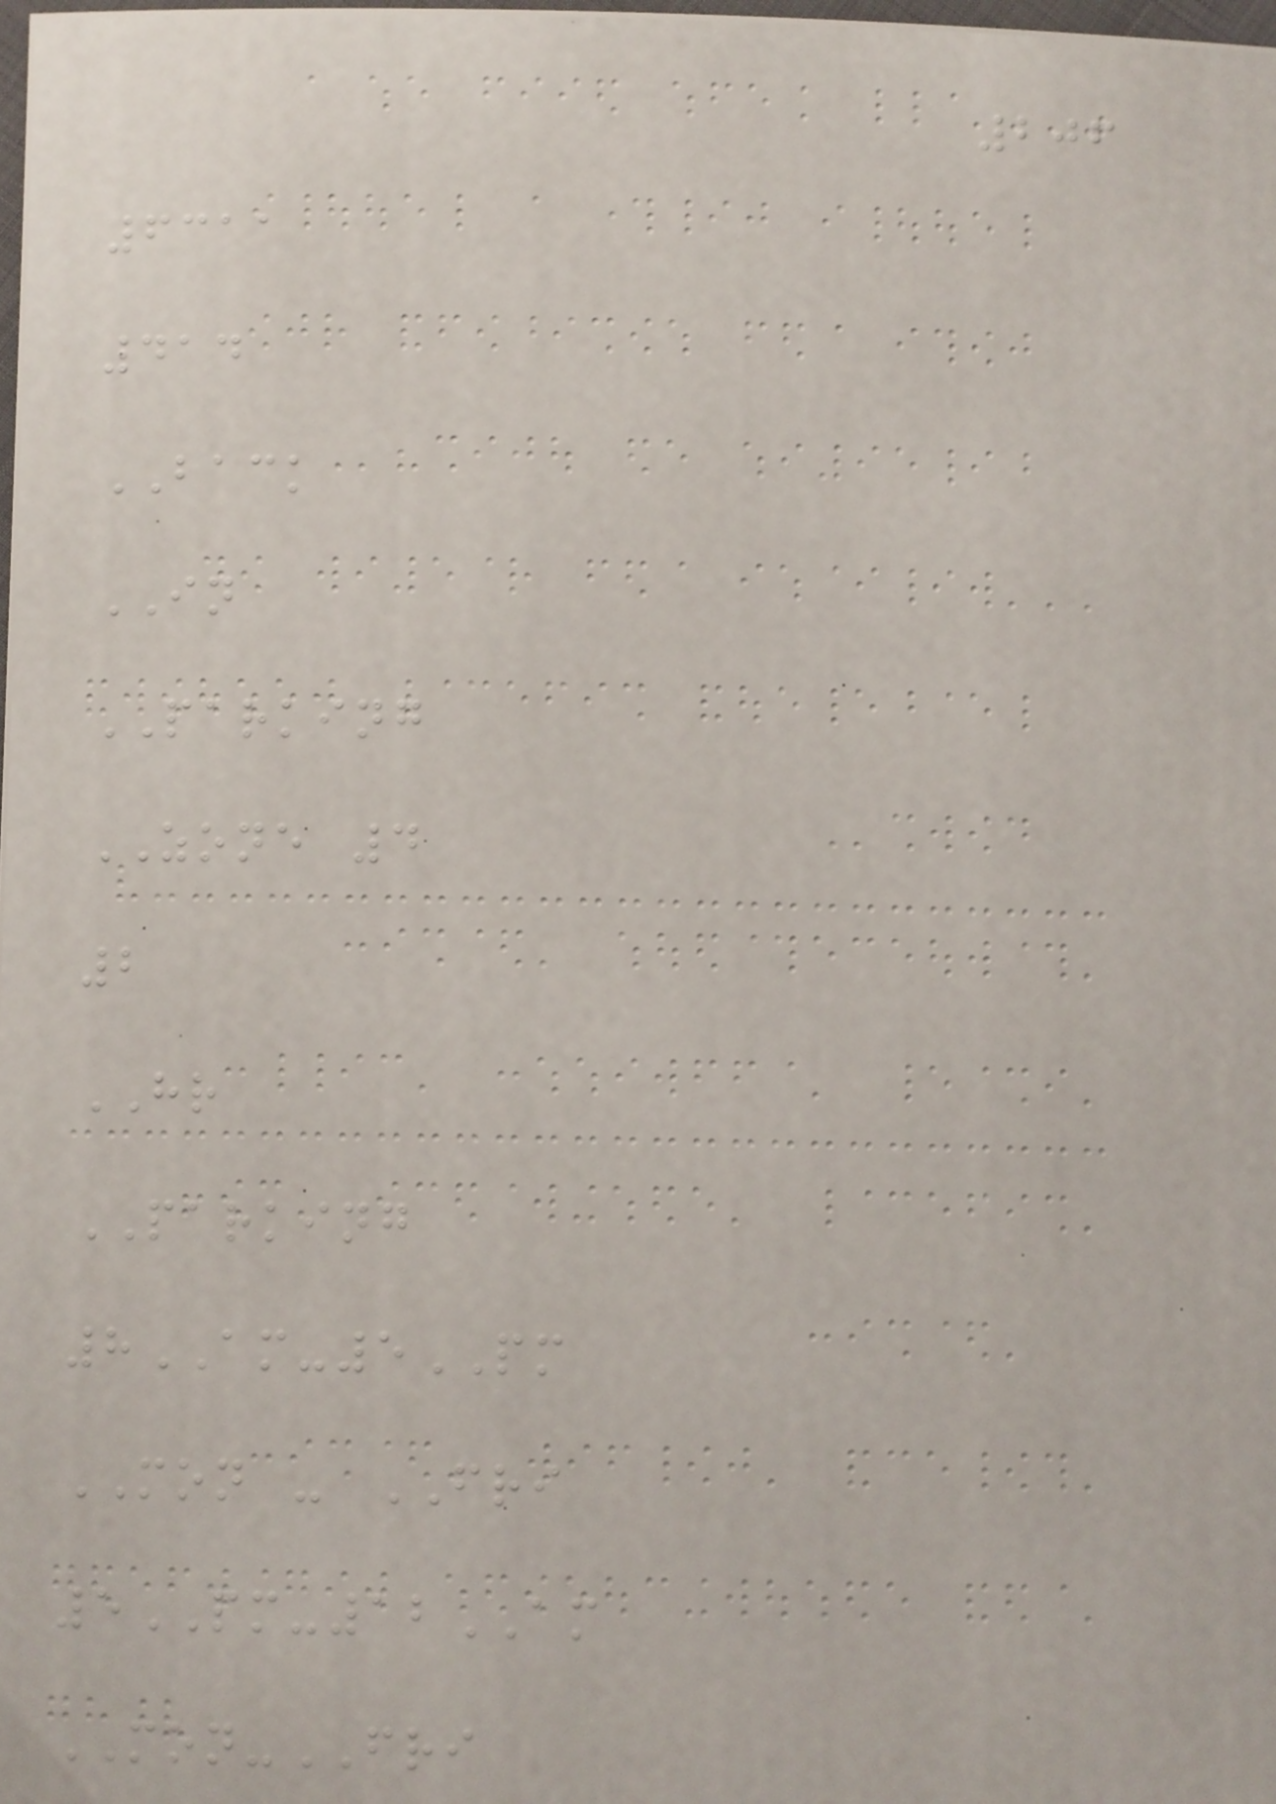206
6311
414
BACK
IN
PARKING
ZONE 4
2
HR
PARKING
8AM-5PM
MON - FRI
5PM-12AM
MON-FRI
